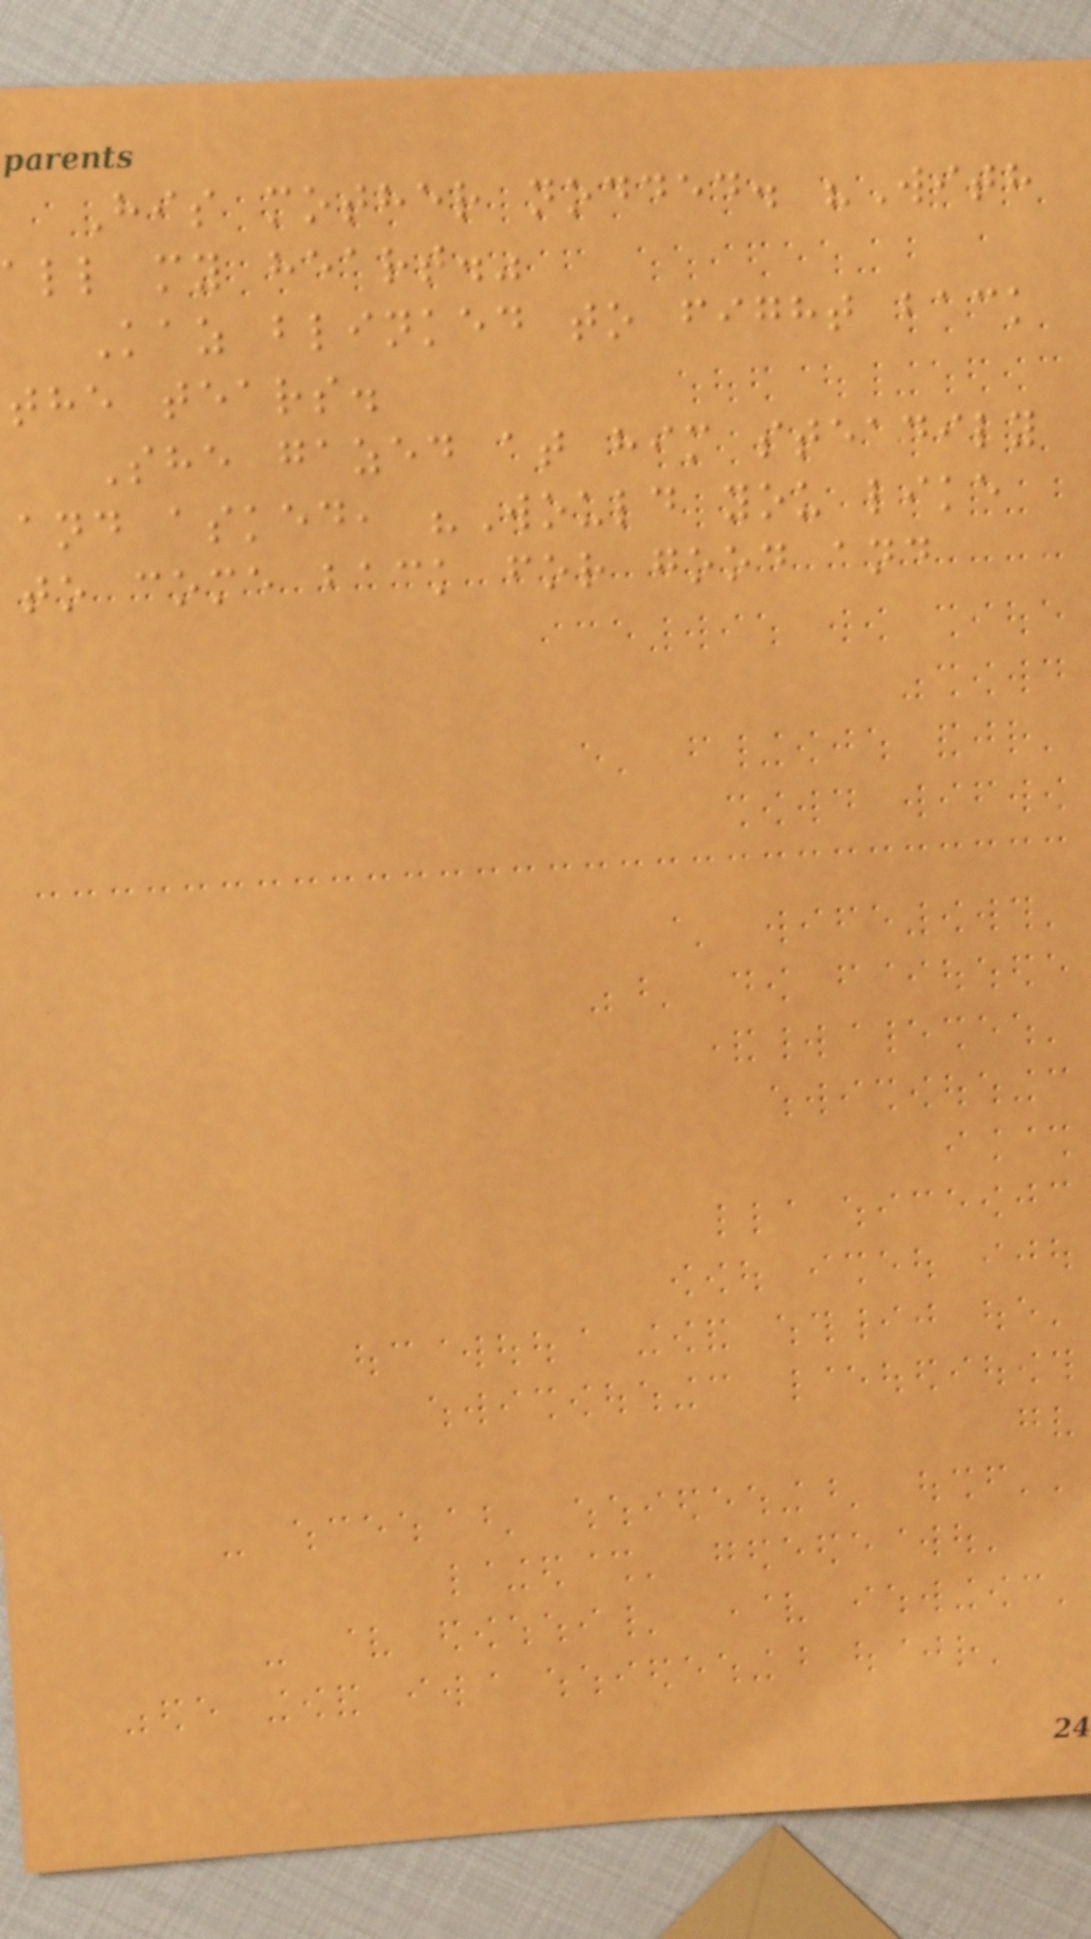His mother nodded. "With
all my heart."
Kaz blinked to fight back
the tears.
She gazed at him steadily
and asked, "Would you like
to come back for good and
